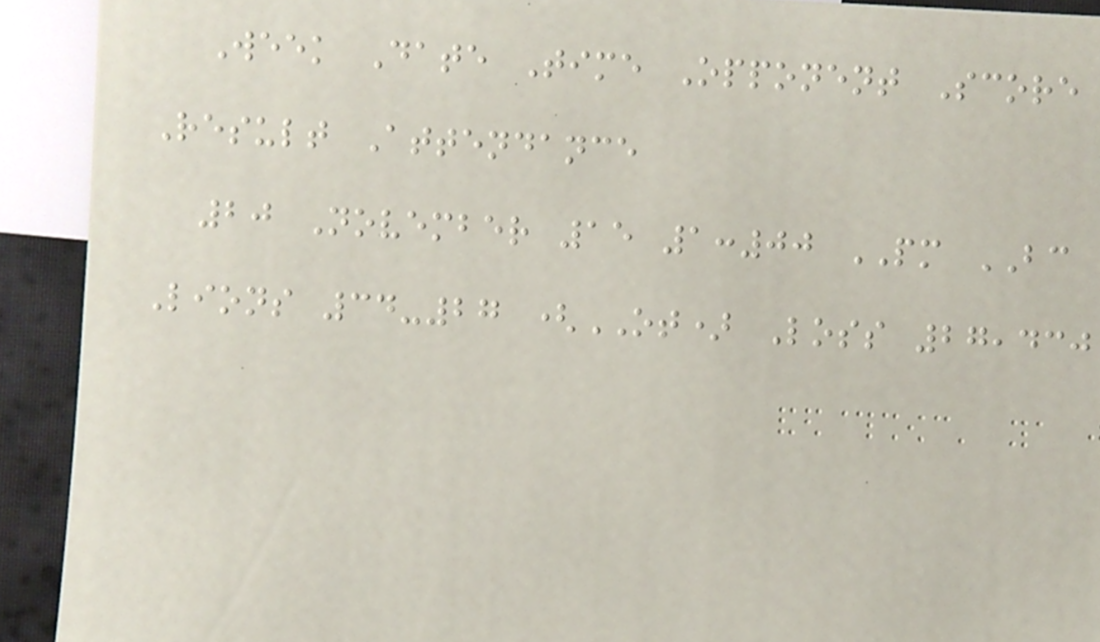Week Date Time Opponent Score
Result Attendance
20 November 15 1:00 PM BC
Lions 34-27 (OT) Loss 27,430
